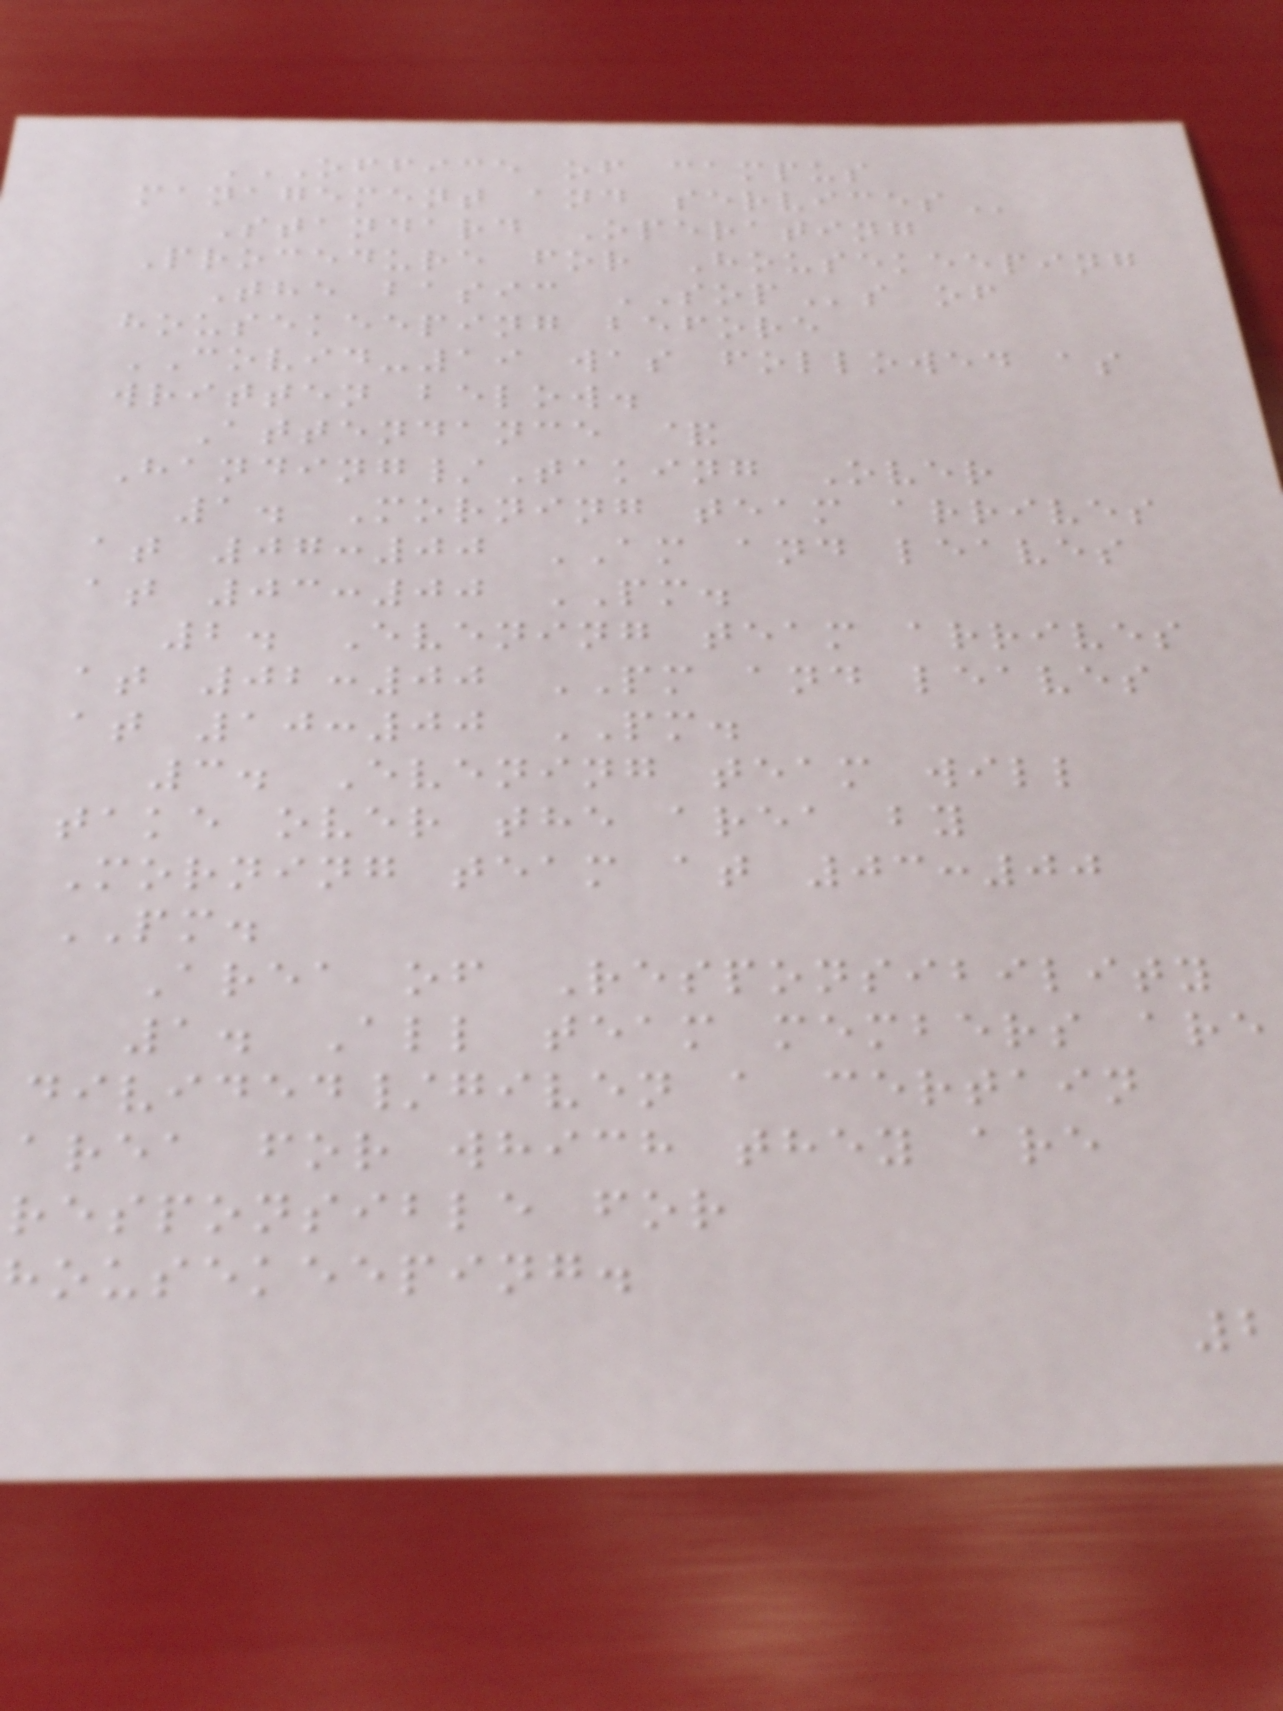OFFICE OF CAMPUS
management and
Standard Operating
Procedure for Housekeeping
The basic SOPs of
housekeeping before
COVID-19 was followed as
written below.
Attendance &
Handing/Taking Over
1. Morning team arrives
at 07:00 AM and leaves
at 03:00 PM.
2. Evening team arrives
at 02:00 PM and leaves
at 10:00 PM.
3. Evening team will
take over the area by
Morning team at 03:00
PM.
Area of Responsibility
1. All team members are
divided/given a certain
area for which they are
responsible for
housekeeping.
